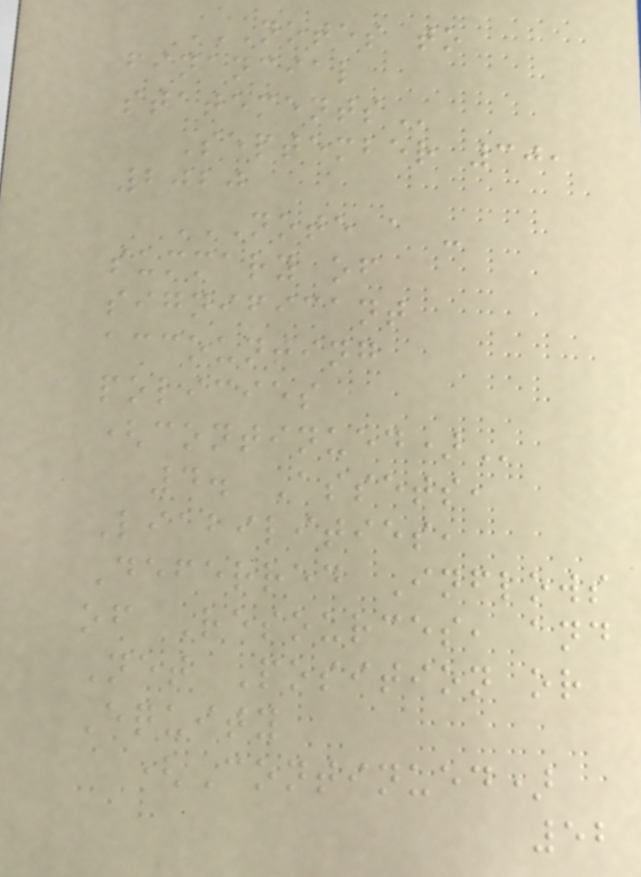NOTES TO
FINANCIAL
STATEMENTS
September 30,
2020
NOTE A -
SUMMARY OF
SIGNIFICANT
ACCOUNTING
POLICIES
(CONTINUED)
4. Assets,
Liabilities,
Deferred Inflows
of Resources, and
Net Position or
Equity
(Continued)
52
